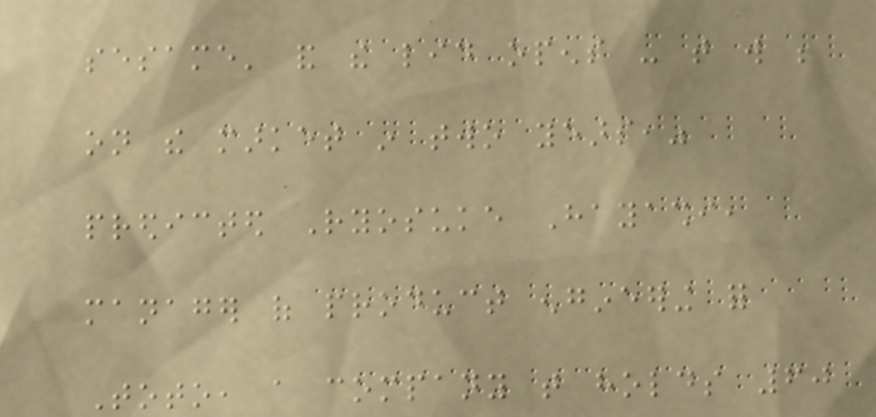sesame' and the lid opens - that will be
on the market in two years,"
predicted Ryosuke Hayashi,
manager of product engineering for
Toto, a company that holds 60
